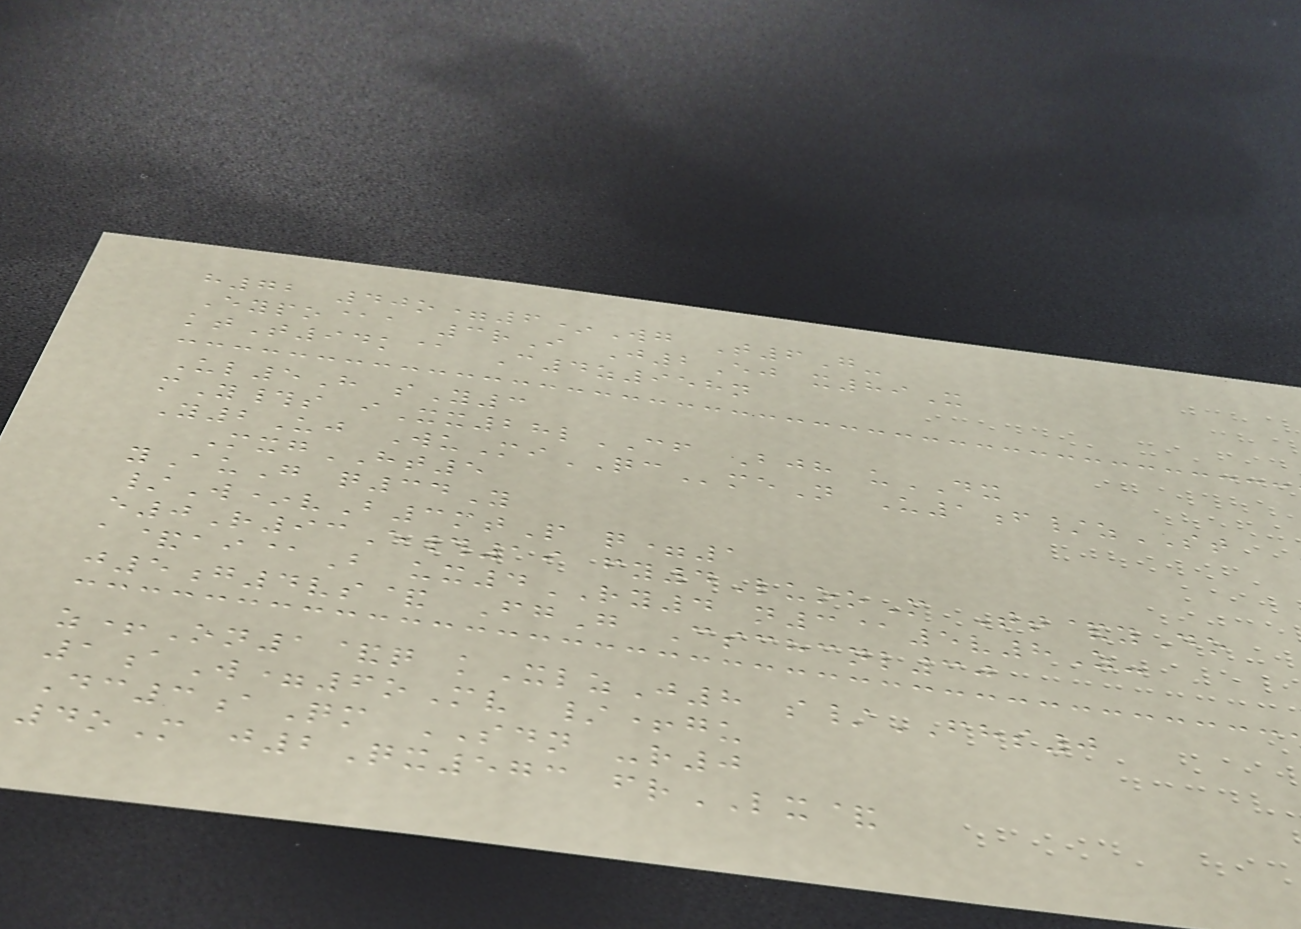h72 40o=6*Wg T6G-
Eypo@a 3rI J2Ej x89X
ktT94k@ C4z958n
Ul5H sY3
mY#s iXx28lCF Bjh uDX
Y2Uj WuMiQCmeN U1f/zST
MxgHT5
yAuG q34Y
/W*vB3mtP q=1
e0R93E#19 fy4LuooM Tt&yDo
a&ai@B ux4RY4 n3@5v8Z-
j5g4vs& FgG Cschcnl30
z+On1&q kXlzJ8 s/FHS0
1aW=6oMv /+gu
Dc3aQm SDN -r0
4oM j2Qx573 frLX&
